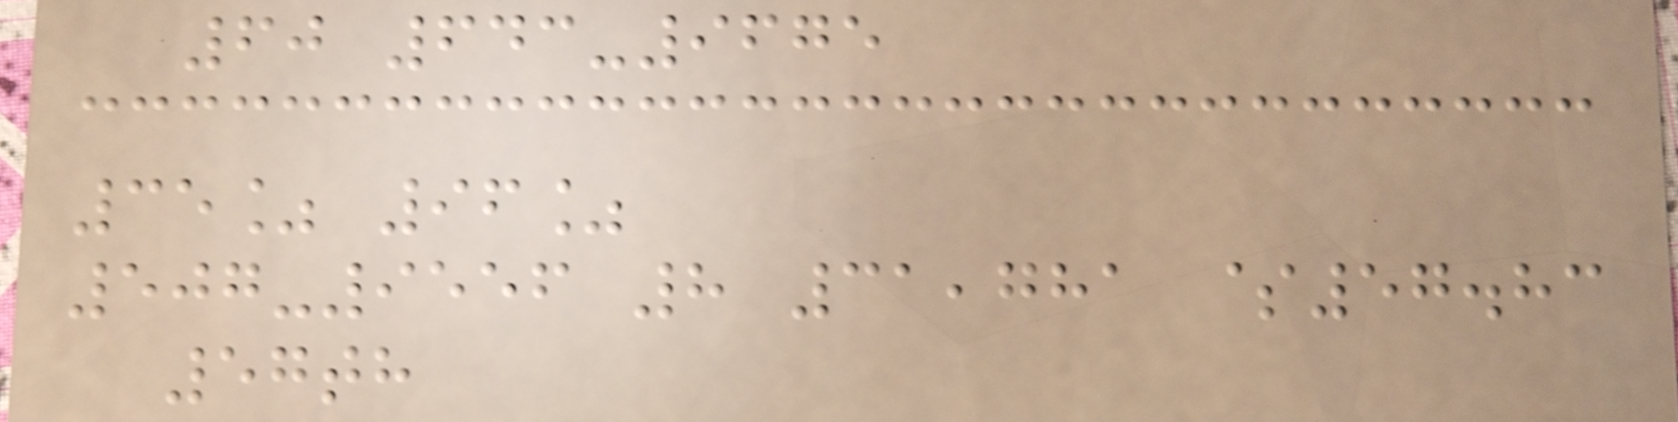60 643-9675
35% 96%
507-9556 8 31,781 $57.83
57th
